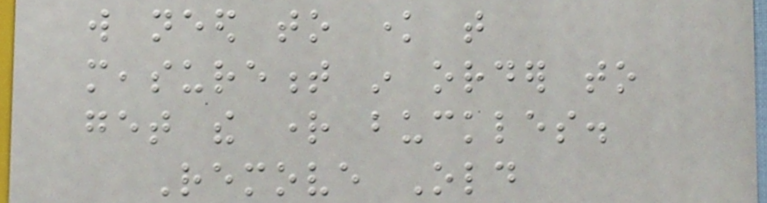will need to know that
measurement in order to
get the right buckles.
Remove Old
